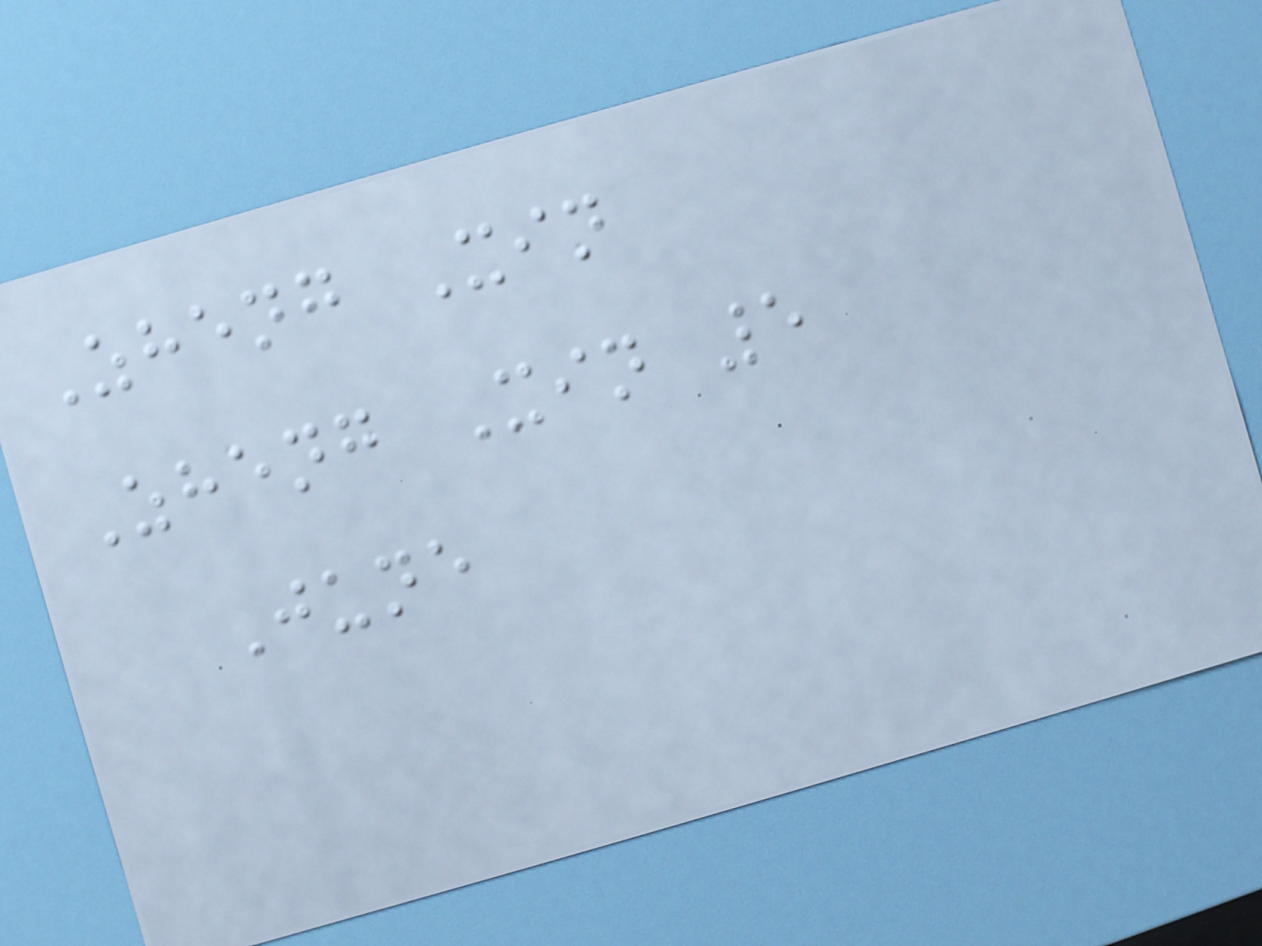Zheng Xin
Zheng Xin 5
June
